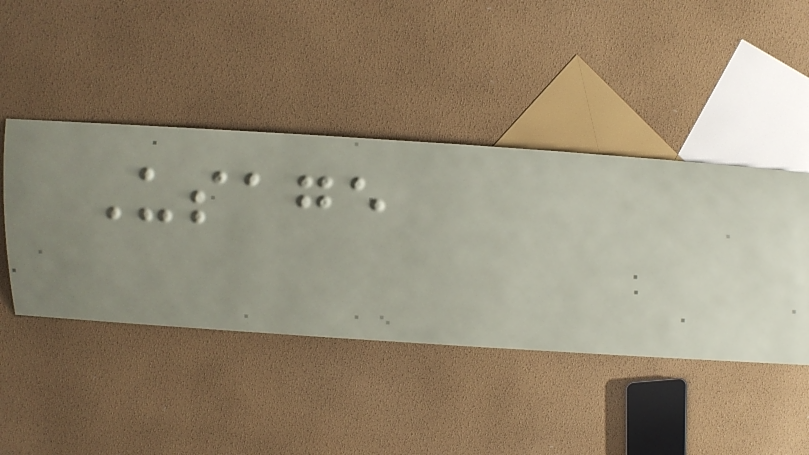Usage
